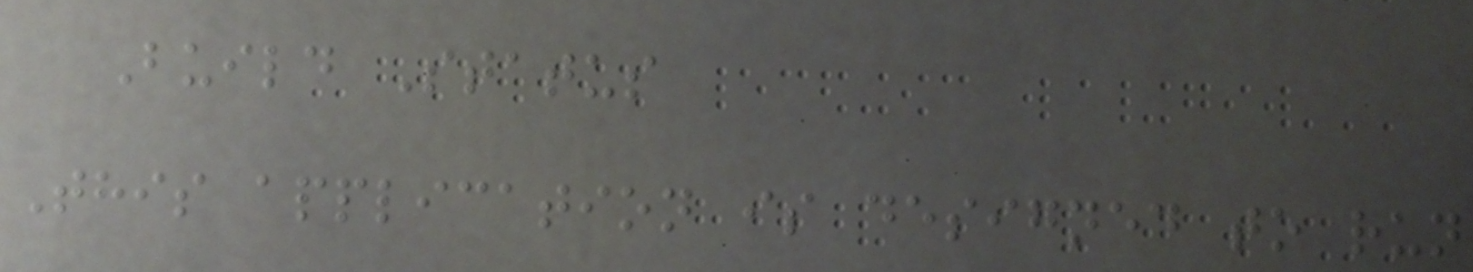Build Status
This application is designed to run
